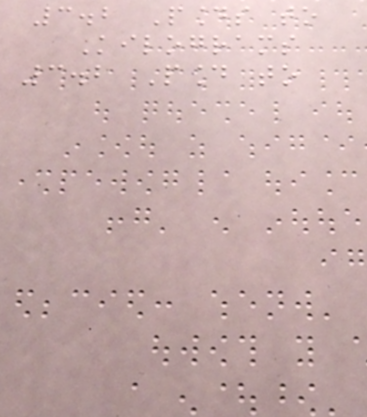3.2 Pounds to
Kilograms
3.2 Pound to
